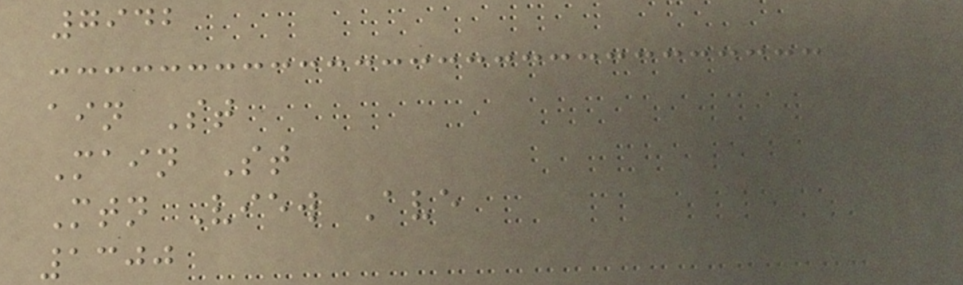7942
ain St
Main St
Mtn View Ave
1300
